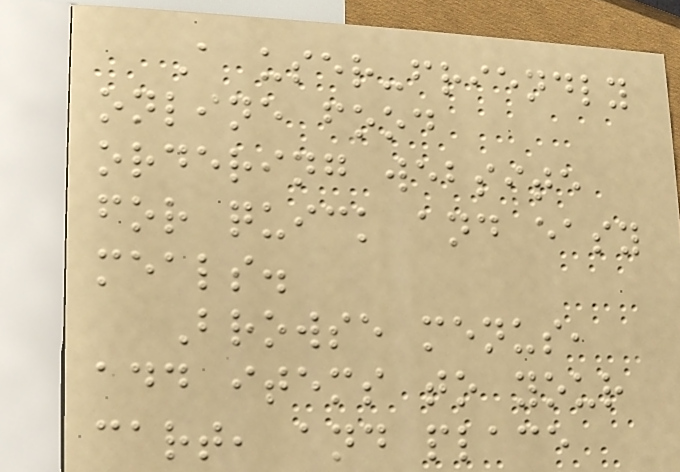A user-friendly
online food
ordering website
for quick and easy
meals.
Browse menus,
add items to your
cart, and place
